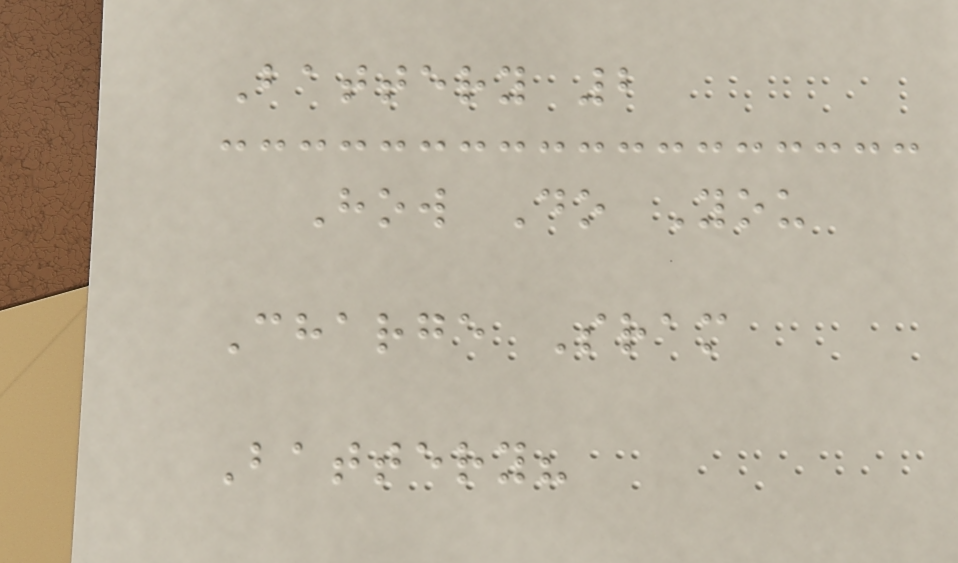Battery 2
How Do You
Charge Sram
Battery?
